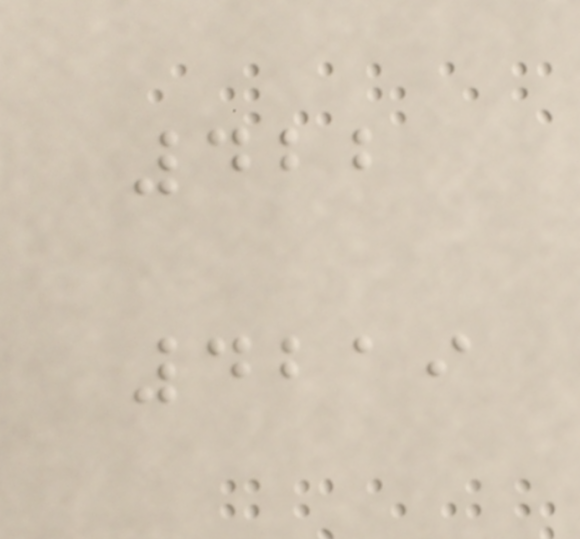422
4219
